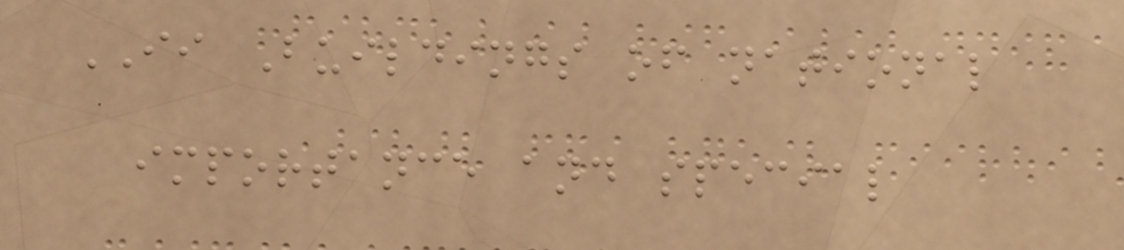II Buildings of national
importance and special
